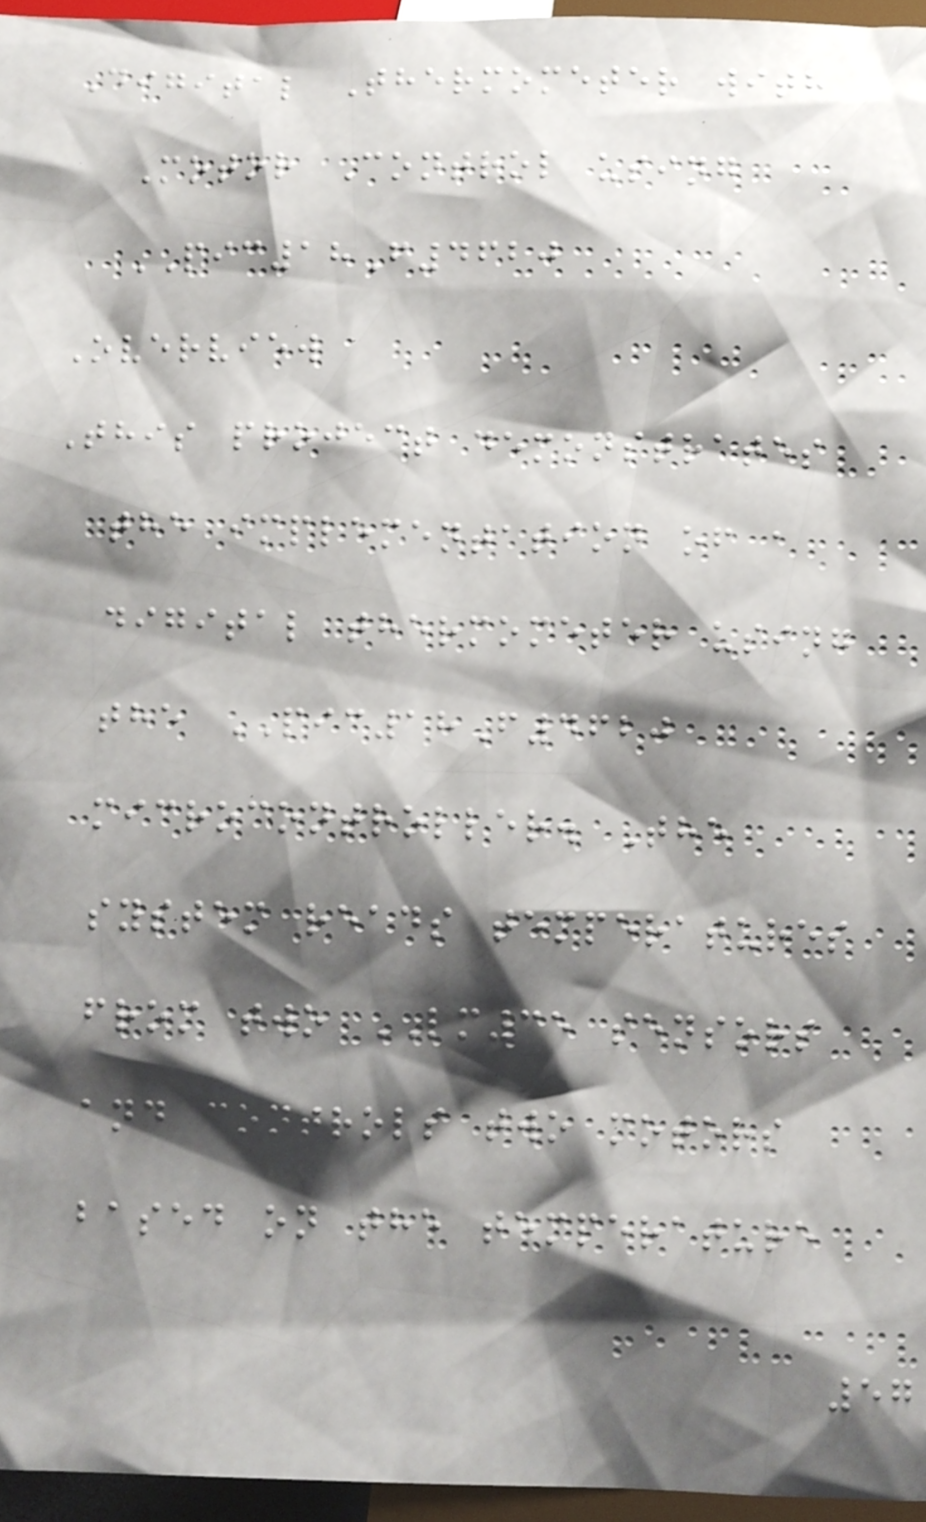Digital Thermometer with
Motor Control using
PIC18F4620
Overview
This project demonstrates
the implementation of a
digital thermometer using
the PIC18F4620
microcontroller. The
system reads temperatures
from two LM35 sensors
and controls two motors
based on the temperature
57
